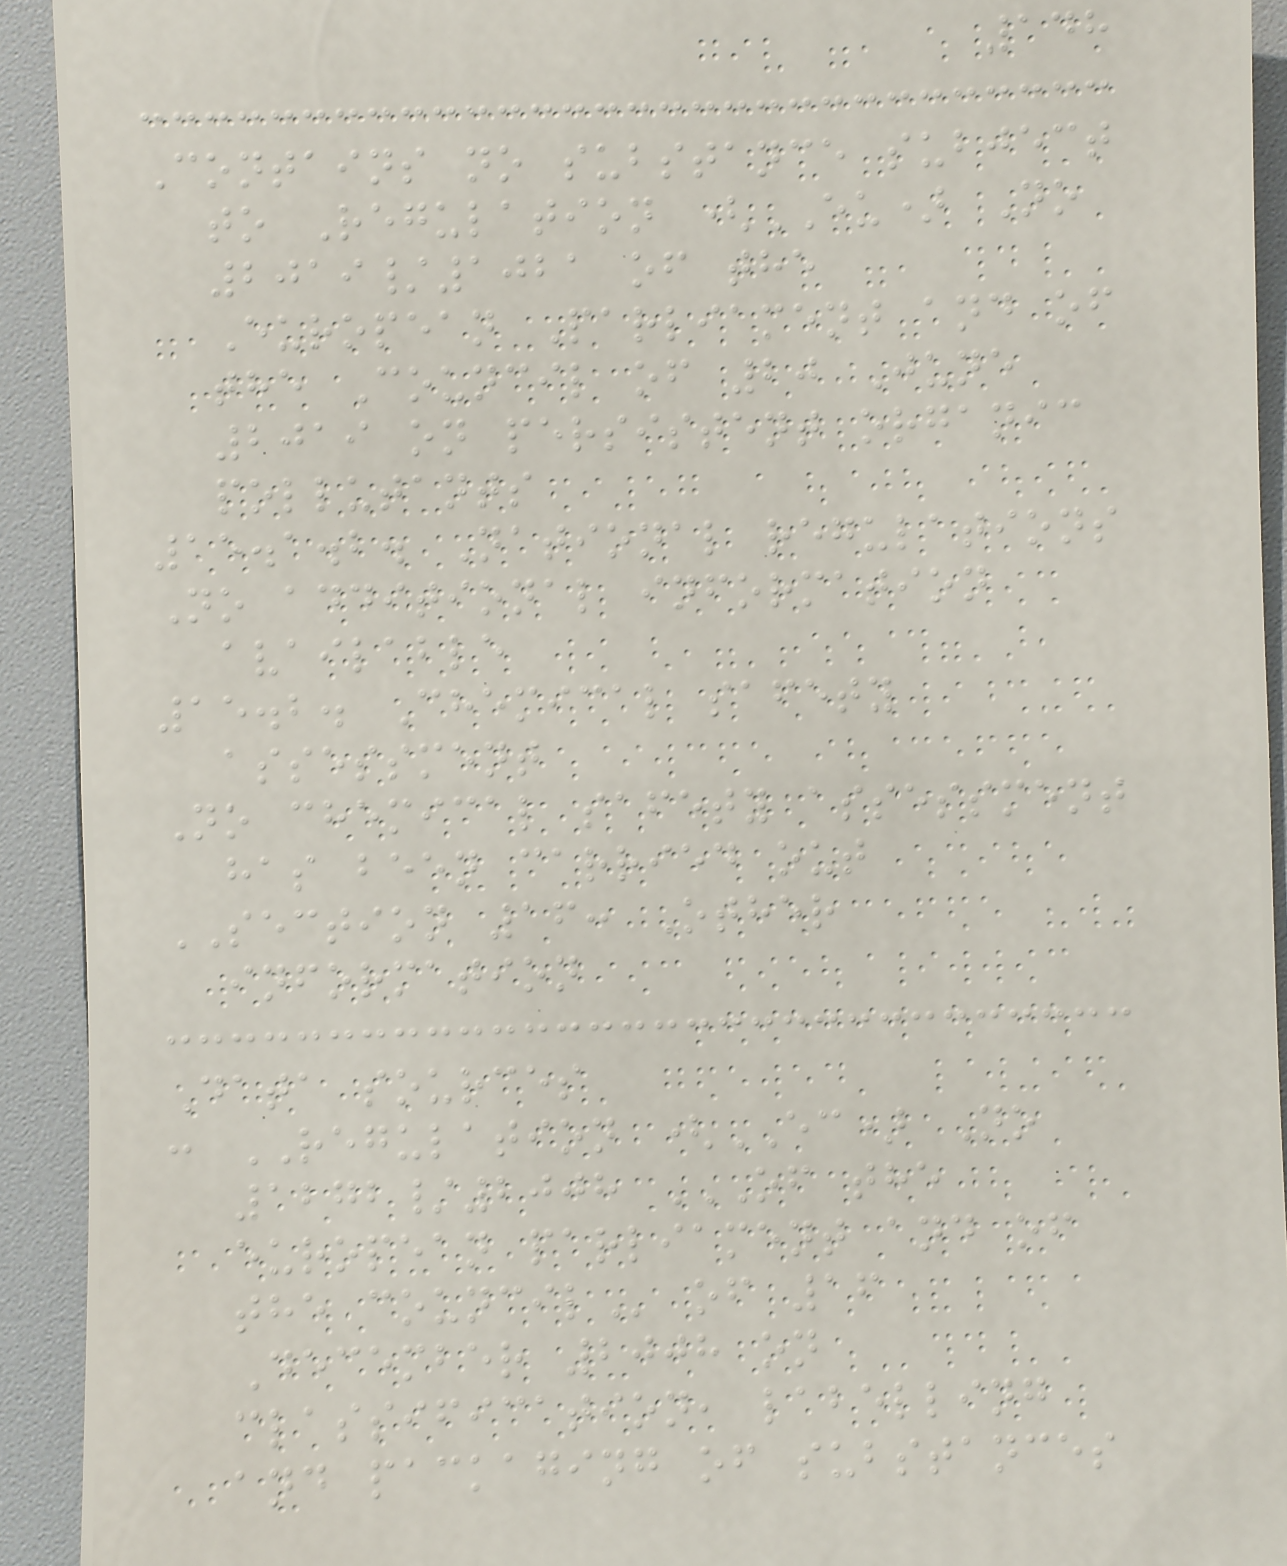148
Contains no substance subject
to Regulation (EU) No
2019/1021 of the
European Parliament and of
the Council of 20 June
2019 on persistent organic
pollutants
15.1.2. National regulations
No additional information
available
15.2. Chemical safety
assessment
No chemical safety assessment
has been carried out
SECTION 16: Other
information
Data sources
: REGULATION (EC) No
1272/2008 OF THE
EUROPEAN PARLIAMENT AND OF
THE COUNCIL of 16
December 2008 on
classification, labelling
and packaging of substances
